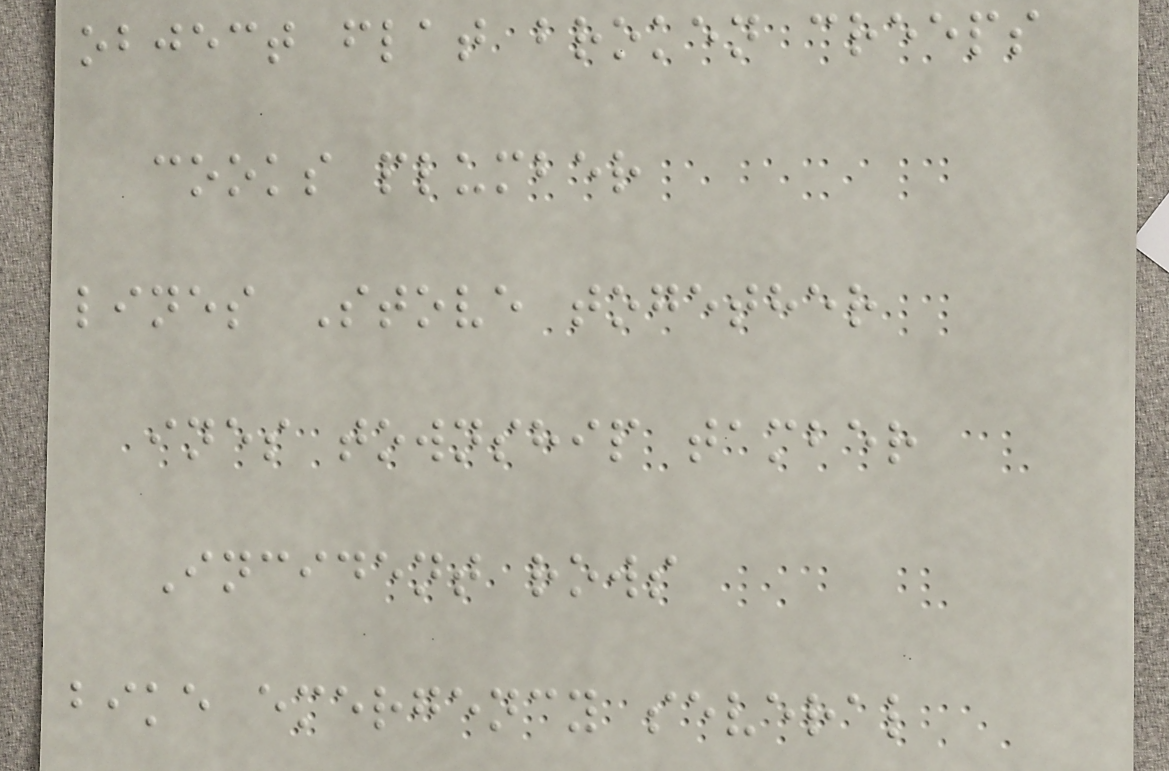object flat broken creeps
cooks plumber
lines Stove together
ines township tamber
Incident rows
bike emergency several
